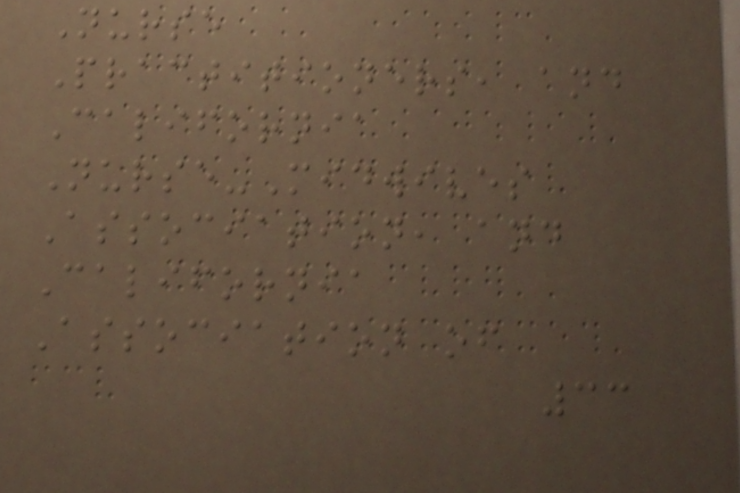Nurse
Practitioners, and
California
Nurse-Midwives
Association, and
California
Association of
33
